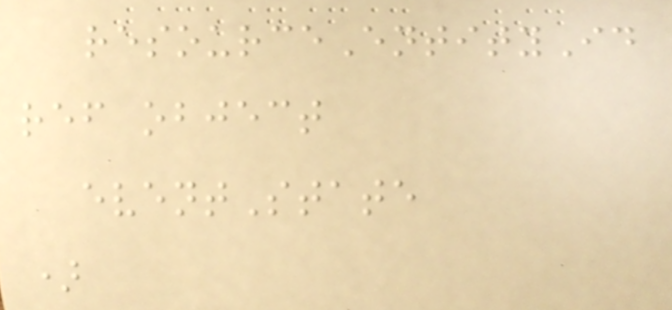resourceEntityId
ref object
eventState
)
